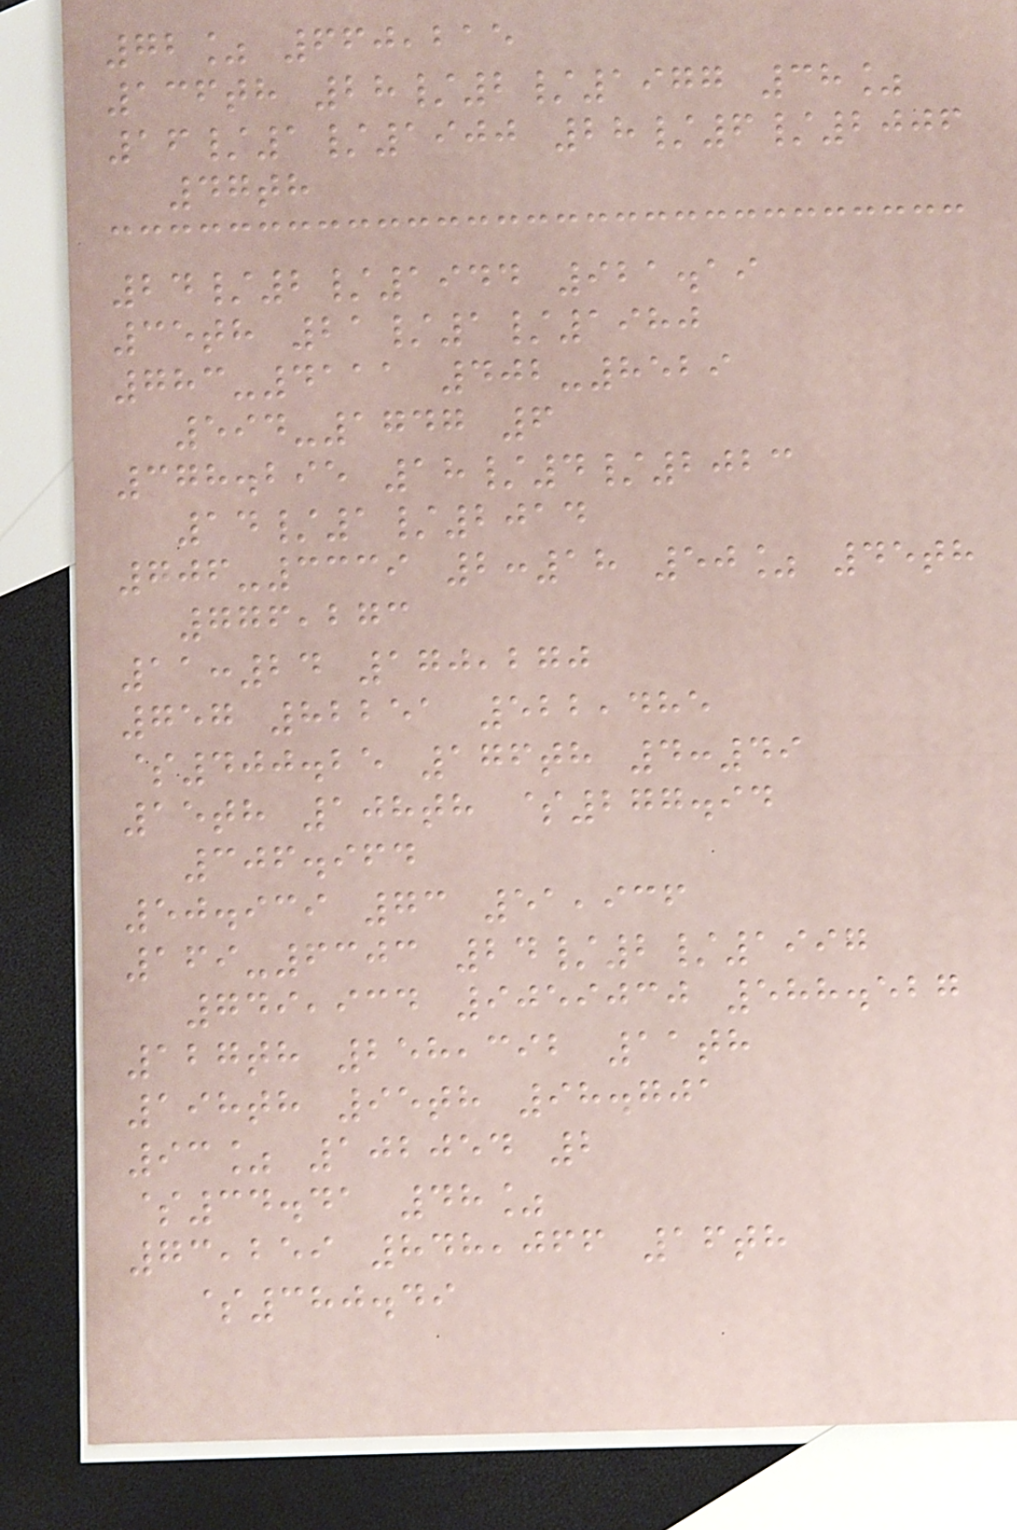72% 660,215
136th 28/2/1977 38%
16/1/1900 28/6/2006
47th
24/2/1944 921.19
35th 21/1/1980
783-4111 402-8529
594-1747 6
378.295 18/4/2023
14/1/2014
706-3339 2:18 50% 45th
776,273
11:24 170,270
757 82251 522,485
$400.25 176th 4:49
15th 108th $277.94
306.964
50.939 73 51,936
169-6303 24/2/1997
749,934 9059030 588.527
127th 258,392 11th
198th 95th 98.701
93% 102054 2
$34.41 48%
73,259 848,066 16th
$380.49
